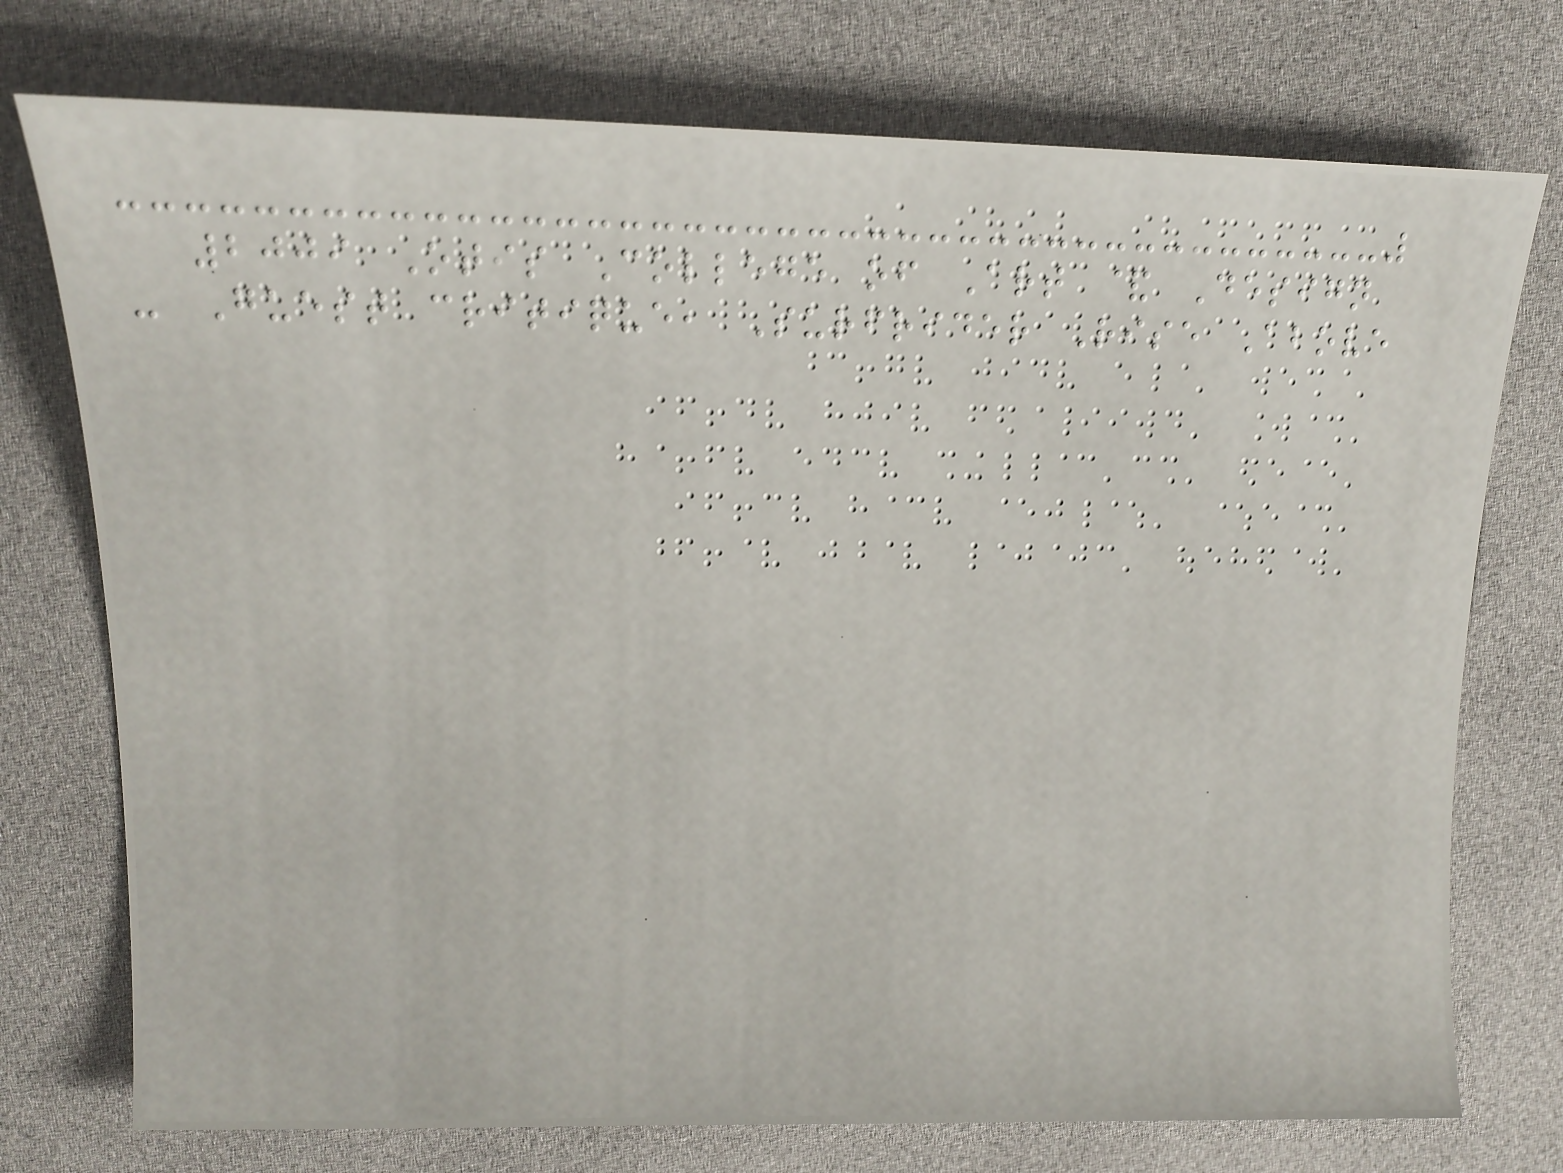2009 Otis College of Art & Design
- Guest critique, Surfrider Rise Above
